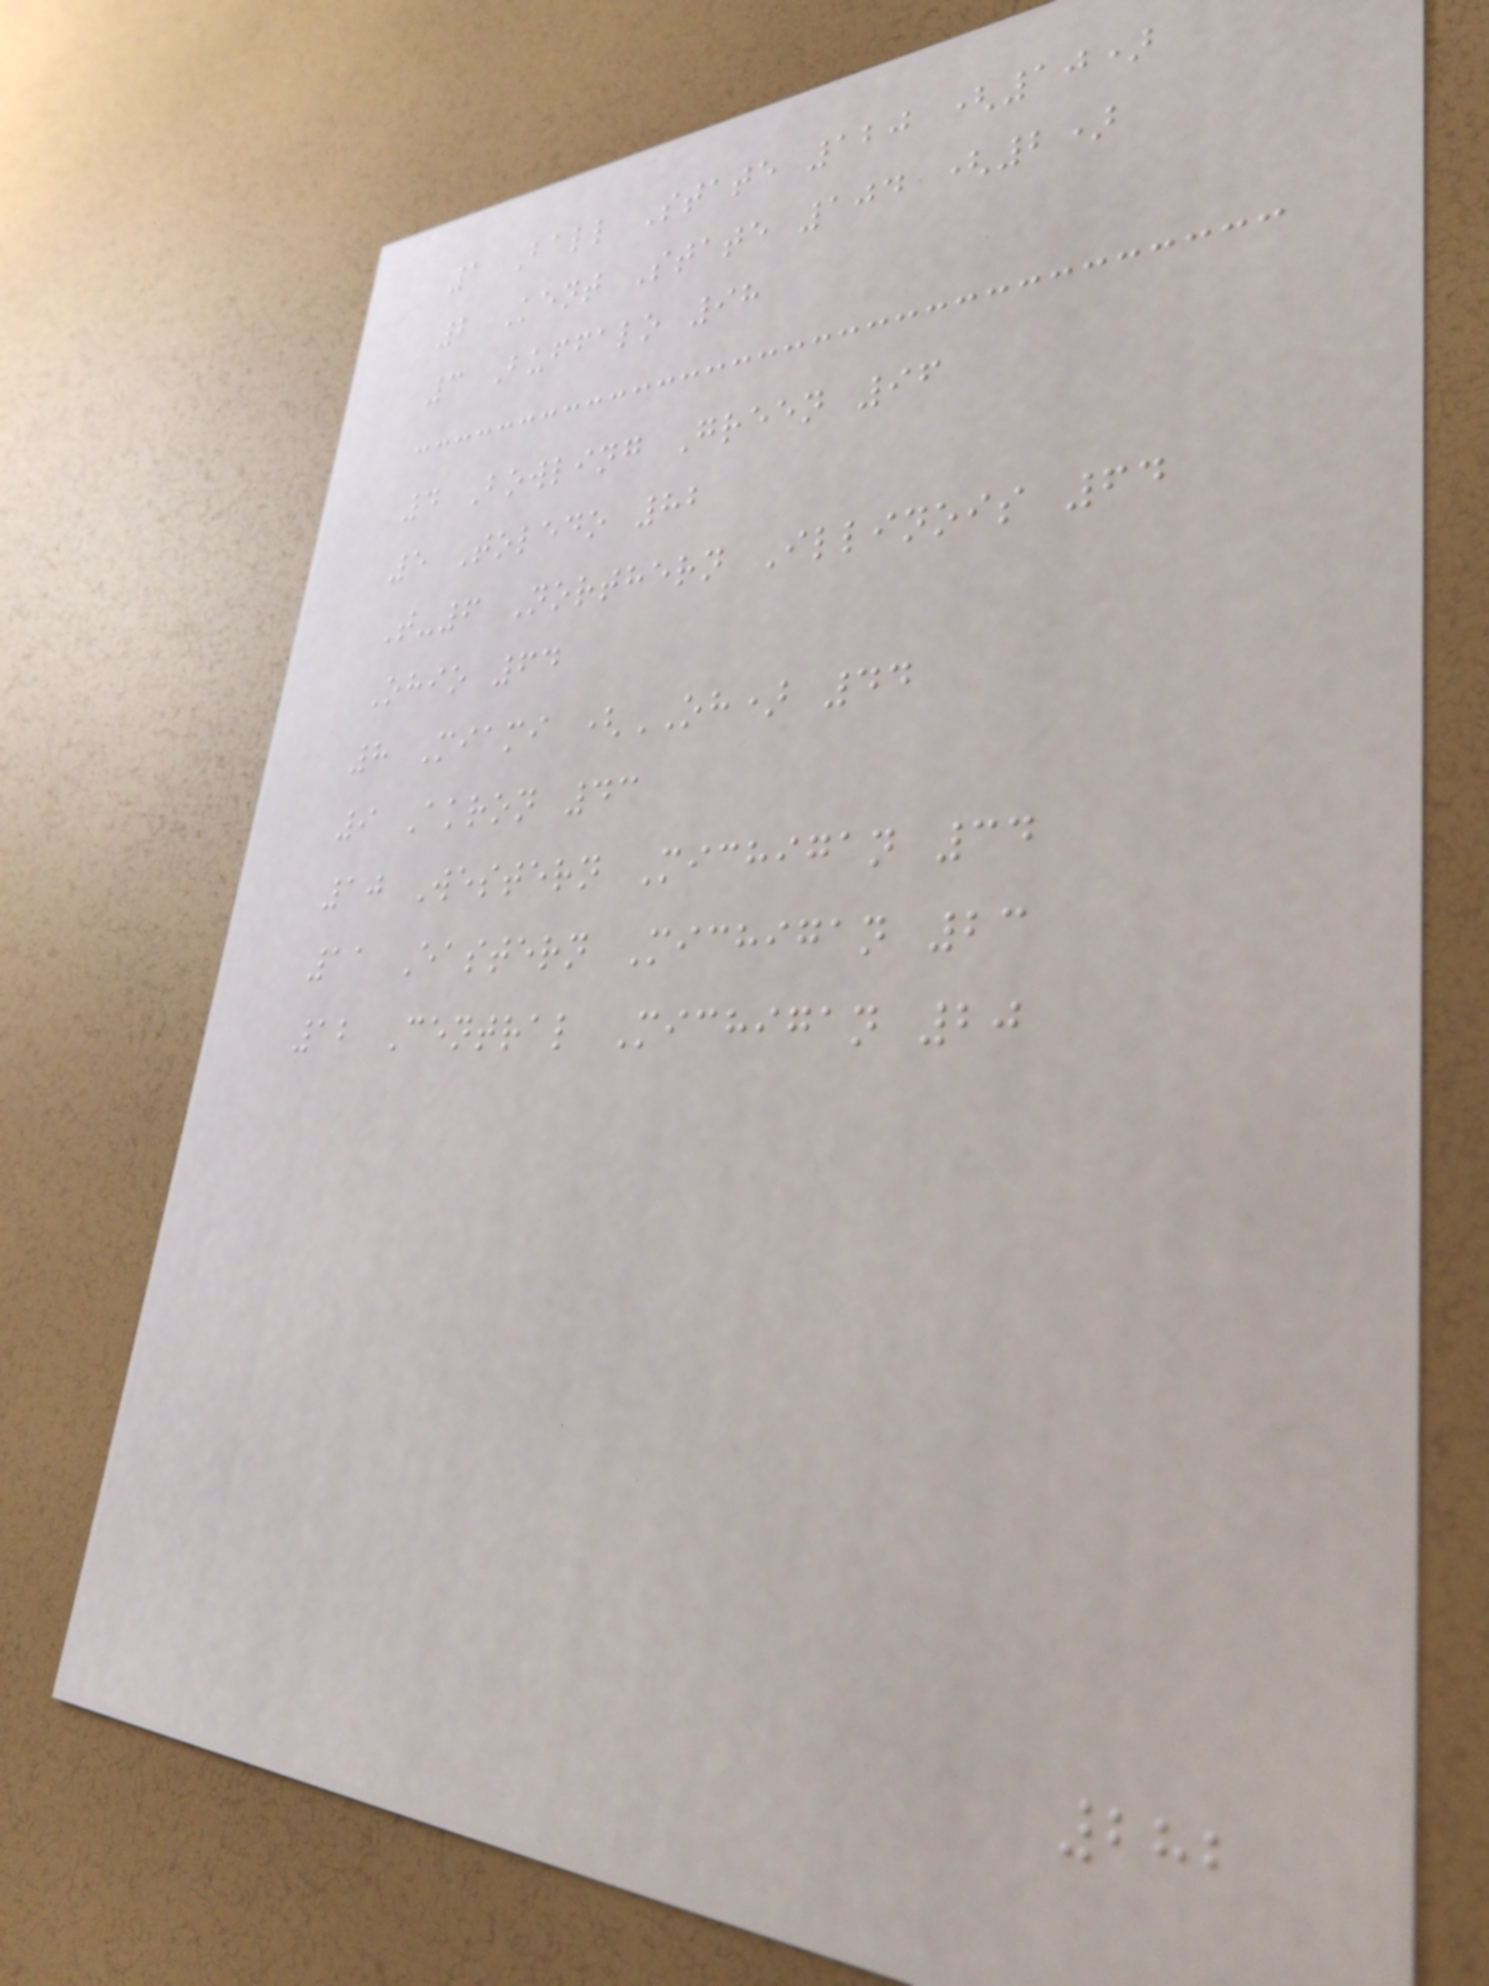1 Ball State 120 (10)
2 Kent State 104 (2)
3 Buffalo 98
4 Bowling Green 96
5 Toledo 82
T-6 Northern Illinois 64
Ohio 64
8 Miami (OH) 44
9 Akron 43
10 Western Michigan 34
11 Eastern Michigan 23
12 Central Michigan 20
282
